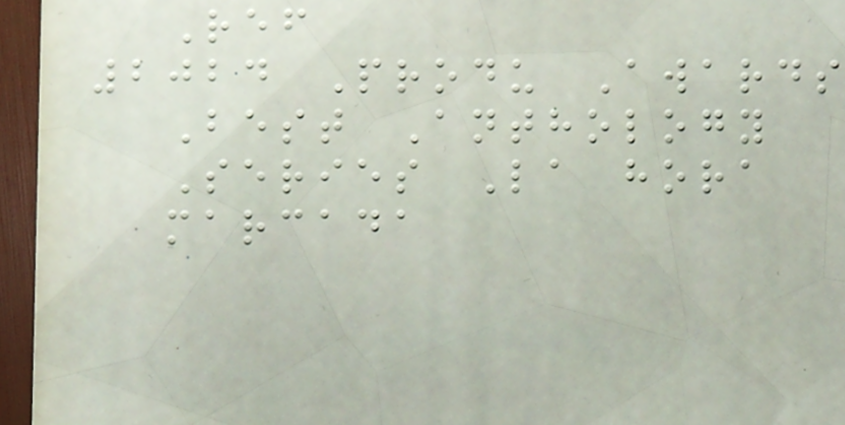Ref
2024 Produ Awards
Best Anthology
Series La hora
marcada
